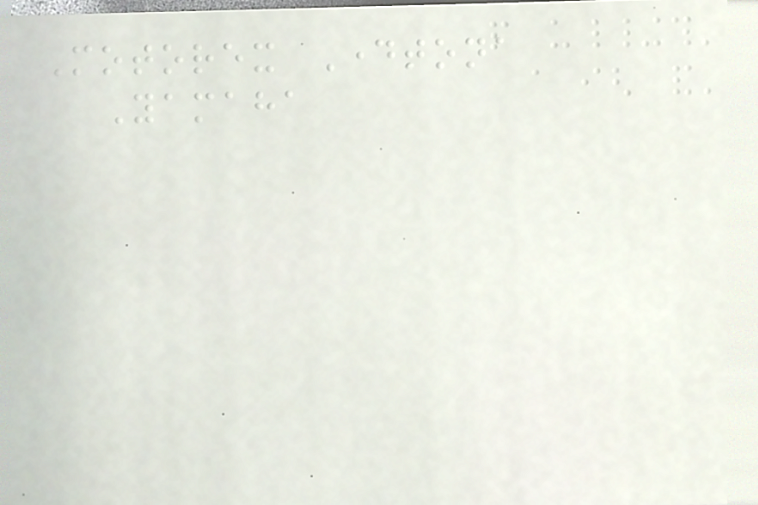Motorex Daytona
Yamaha
